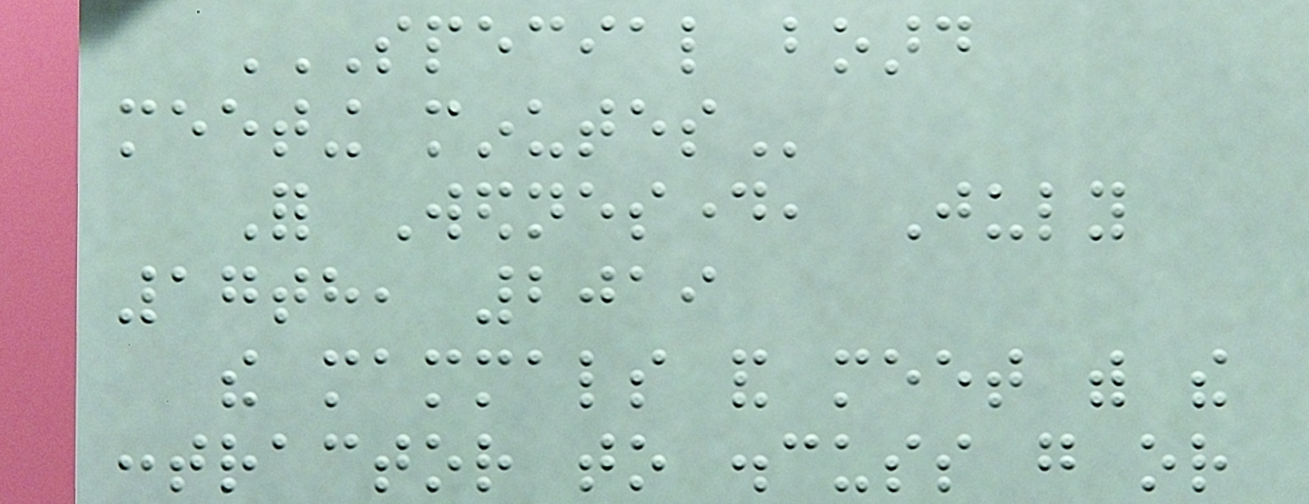SPECIAL BOARD
MEETING MINUTES
For Wednesday, July
17th, 2019
the mammals and meet with the
contractor to discuss go or
